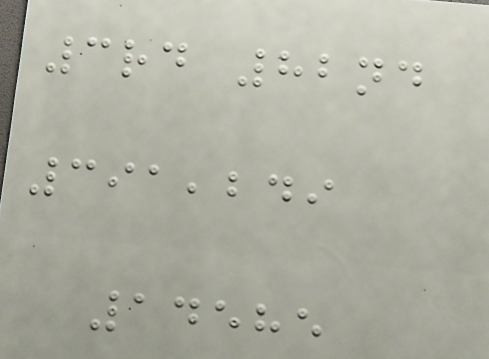3rd 82nd
391,249
14585
